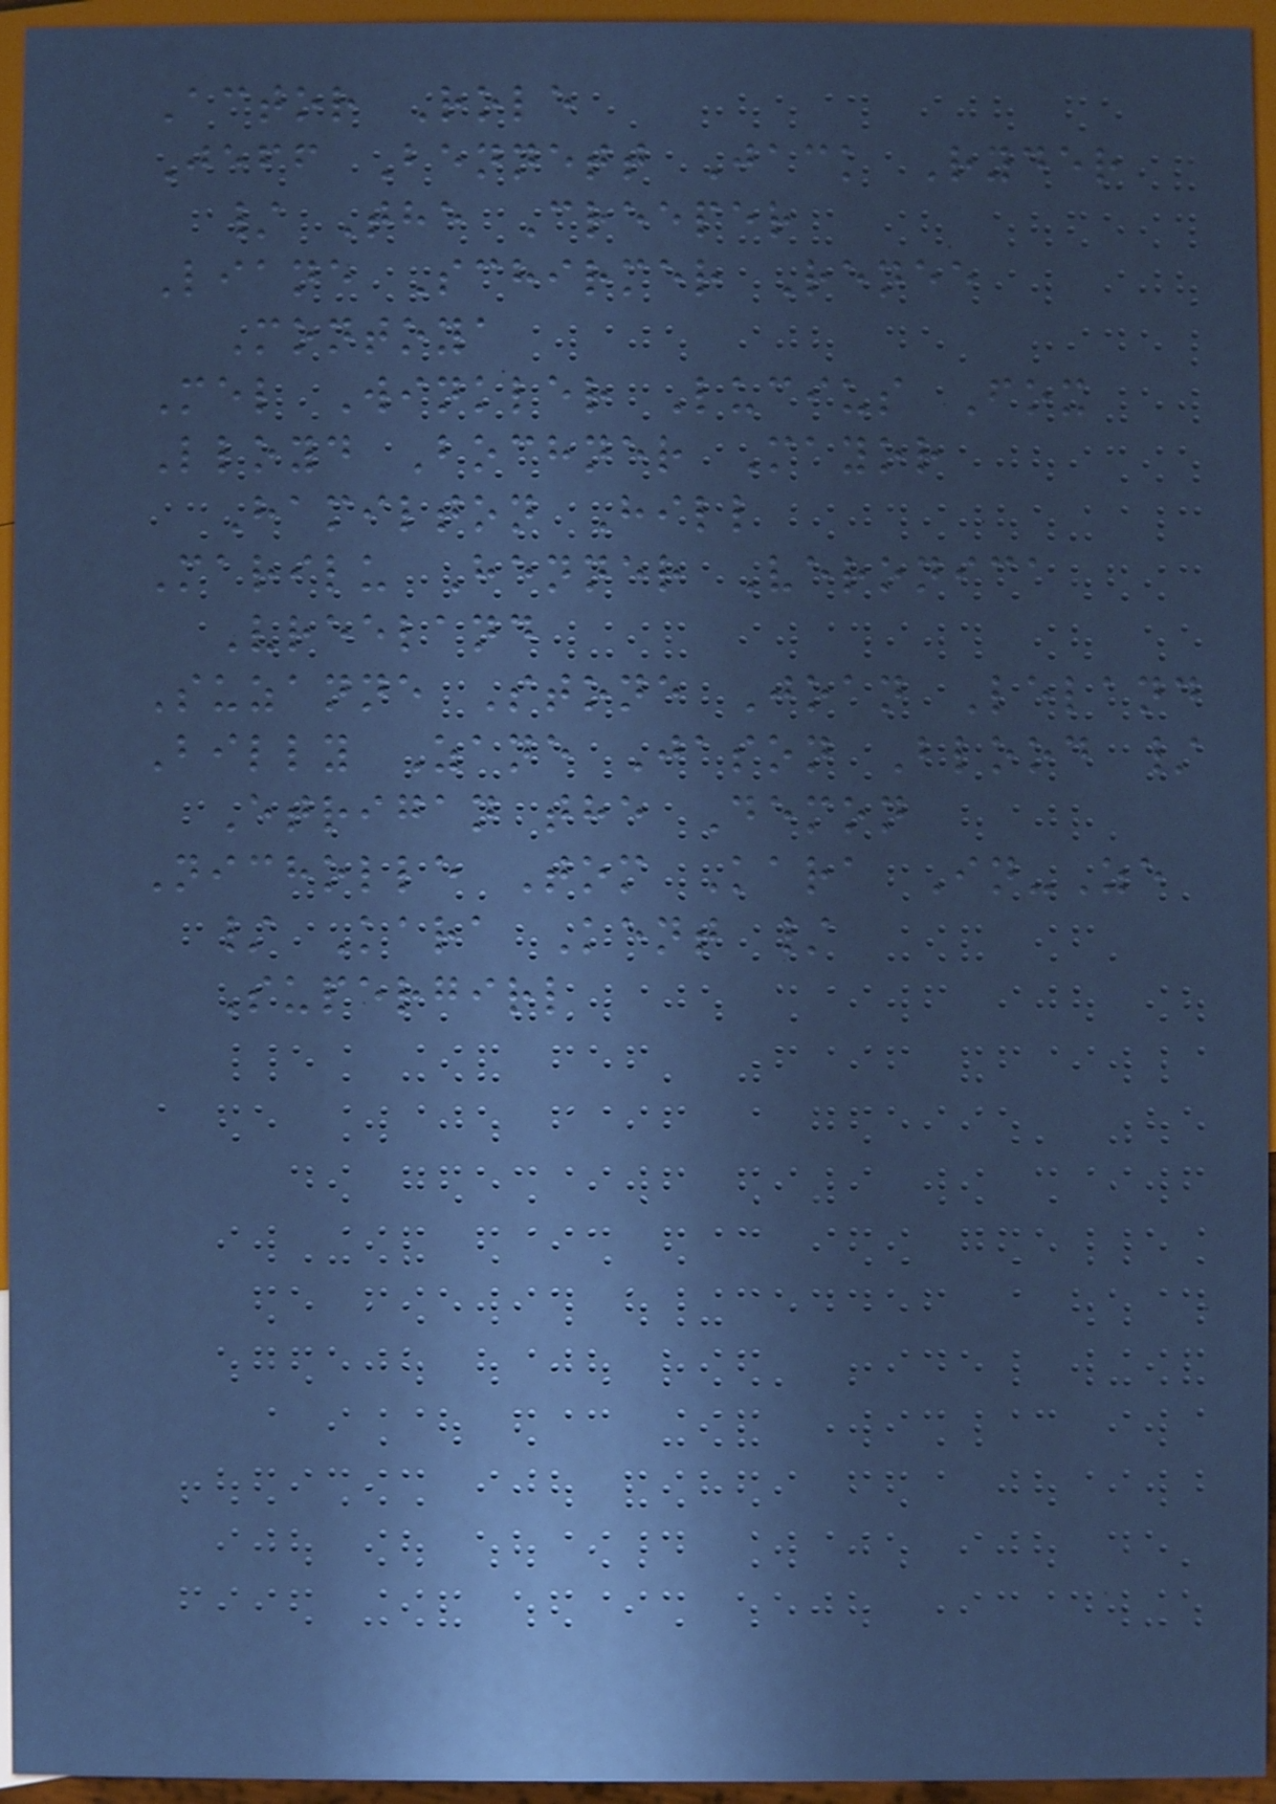Actor Role
Jeff Bennett Jack Ryder
/ The Creeper
Liane Schirmer Renee
Montoya
Mel Winkler Lucius Fox
Lloyd Bochner Mayor
Hamilton Hill
Marilu Henner Veronica
Vreeland
Suzanne Stone Joan Leland
Billy Zane Jason Blood /
Etrigan the Demon
Nicholle Tom Kara In-Ze
/ Kara Kent /
Supergirl
